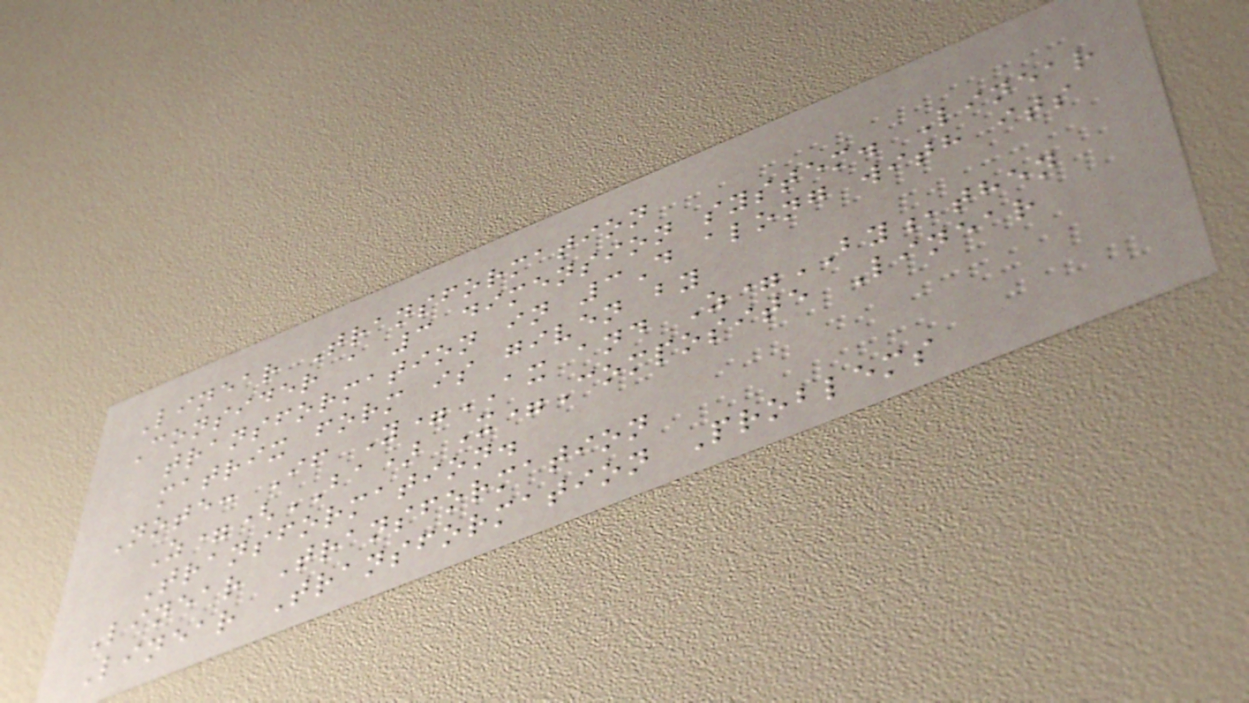Linear Transformation
Consider a 3 dimension system. Linear
transformation in 3D along with its
matrix form is given by
Note: If Y=AX and Z=BY,then
Z=(BA) X=Composite Linear
Transformation.
Linear Transformation
Linear Transformation Problems
